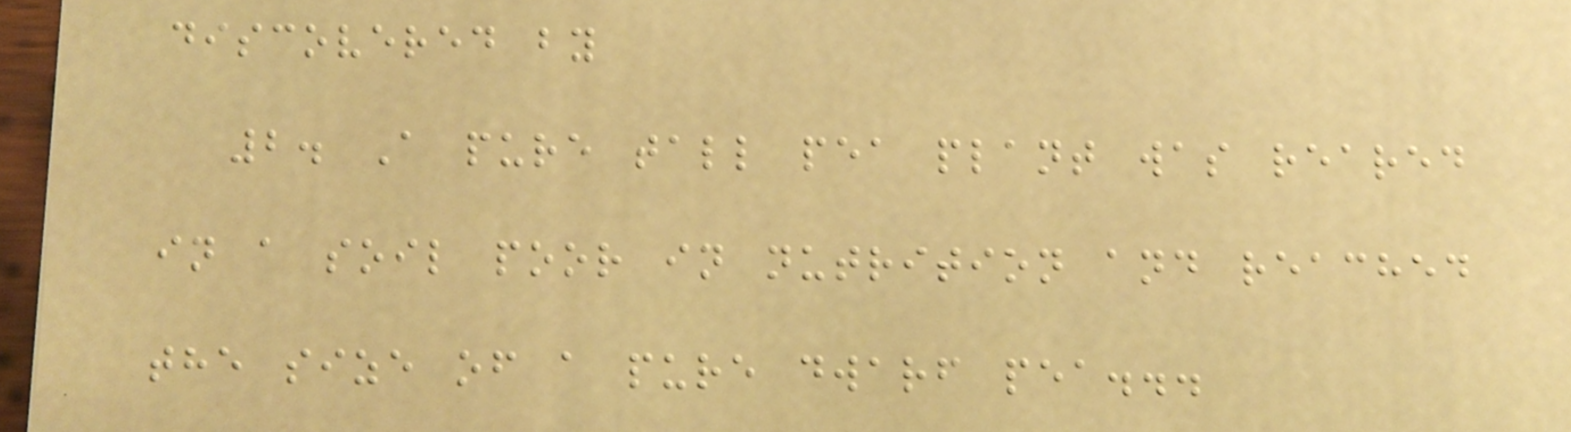discovered by
2. A pure tall pea plant was reared
in a soil poor in nutrition and reached
the size of a pure dwarf pea...
